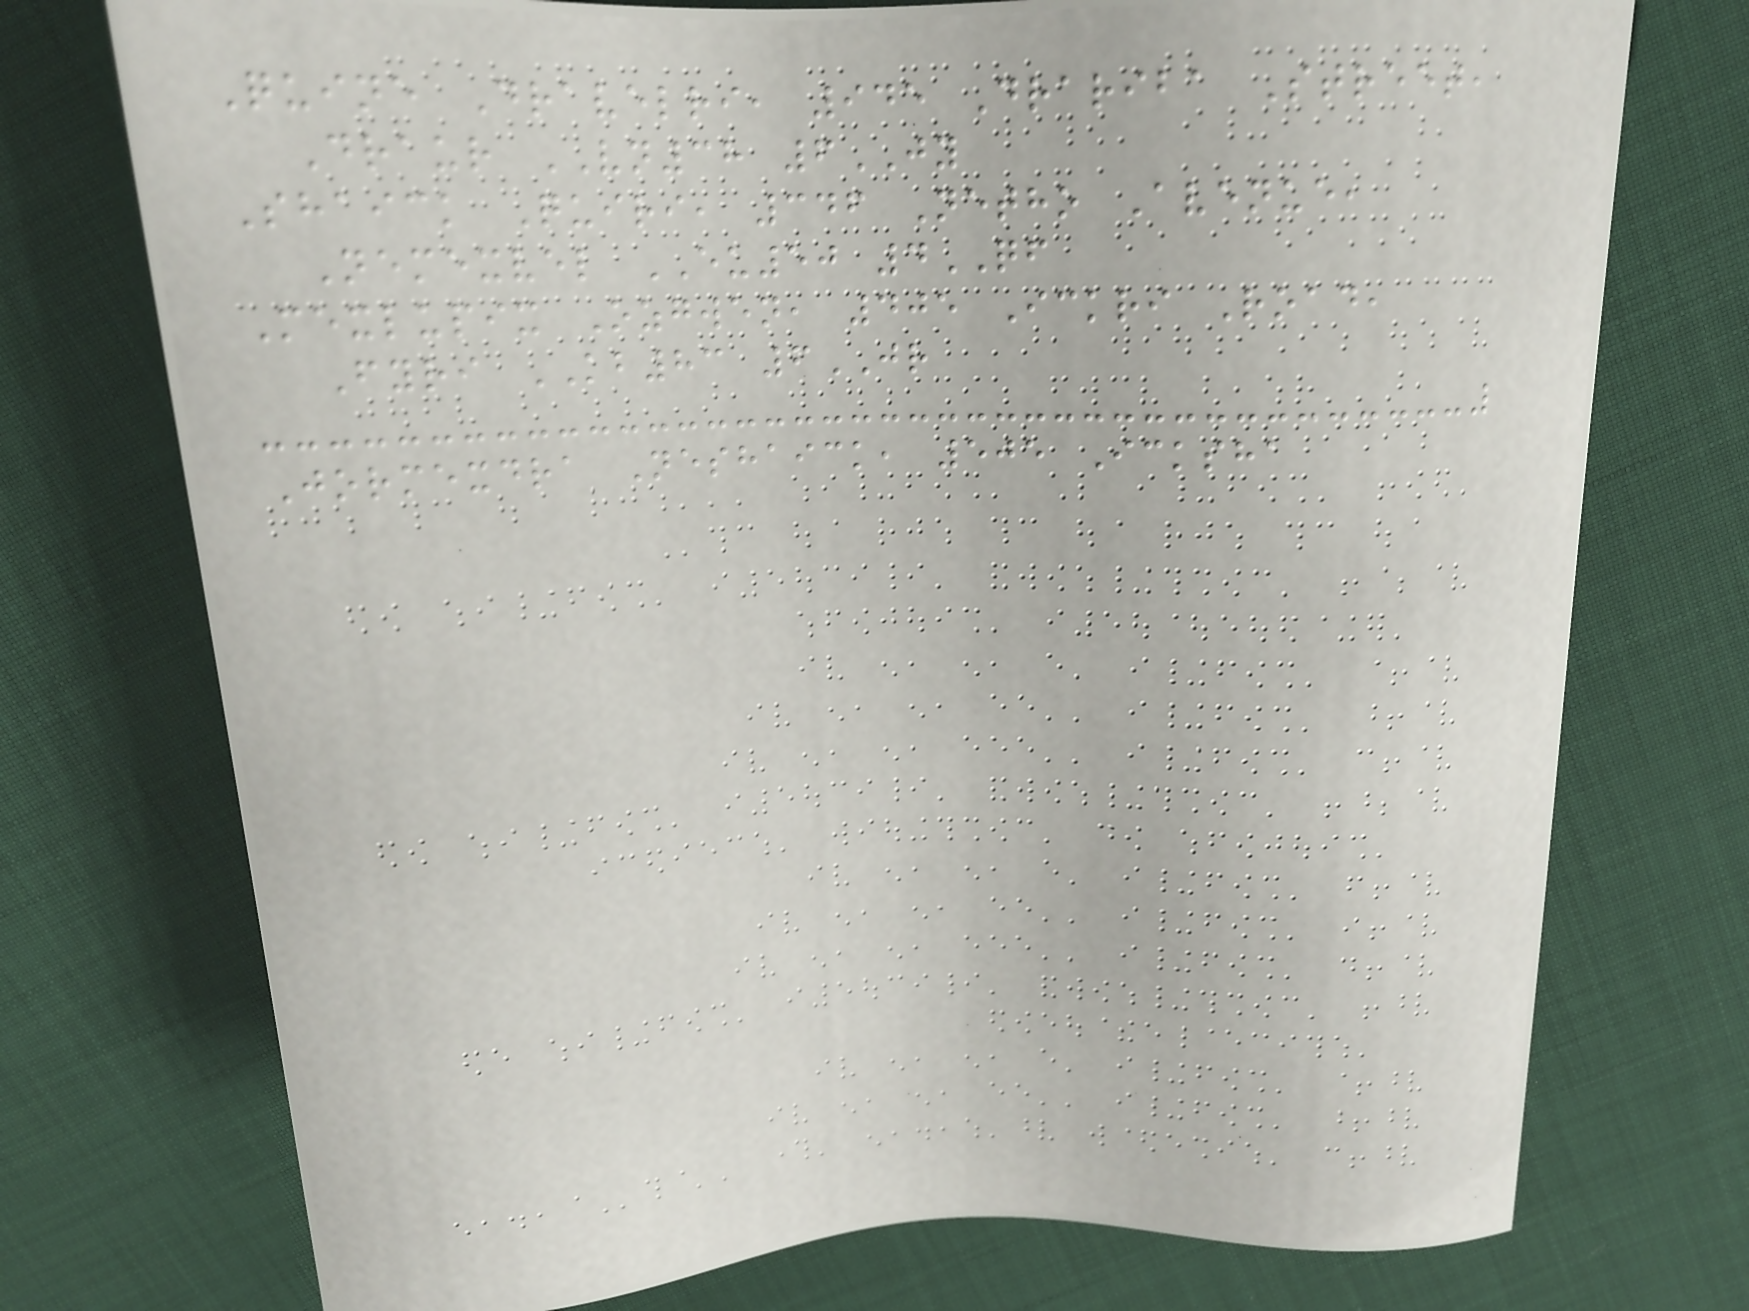Quine Dravelri, 945 Drariba Street,
Draur VN38 6JY
Shaick Quiri, 346 Netho Avenue,
Nemexvel EU50 4QF
Mexlupix Ozgwen, 405 Ickri Road,
Fyri KB83 6JR
Jormexdra Neshaick, 505 Icksha
